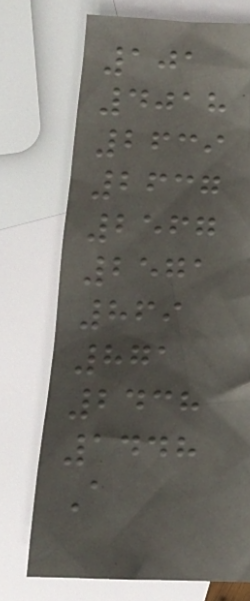101
4018
2639
2637
2567
2571
869
871
2438
1448
A
